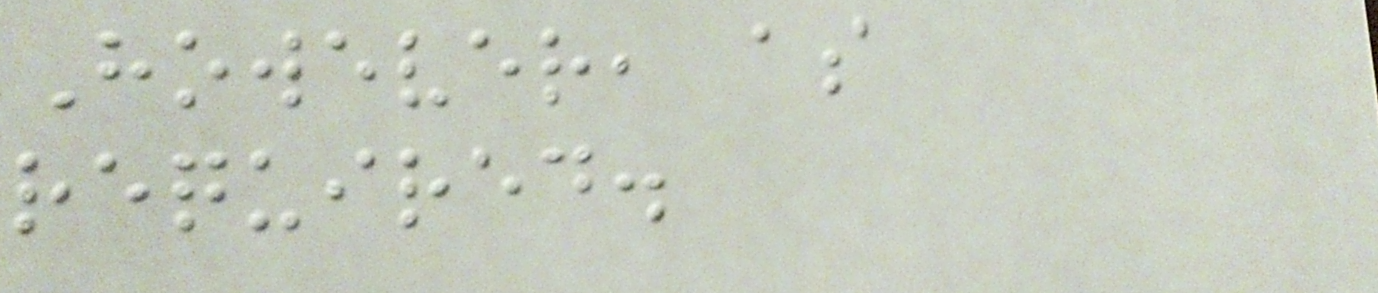However, as
required.
